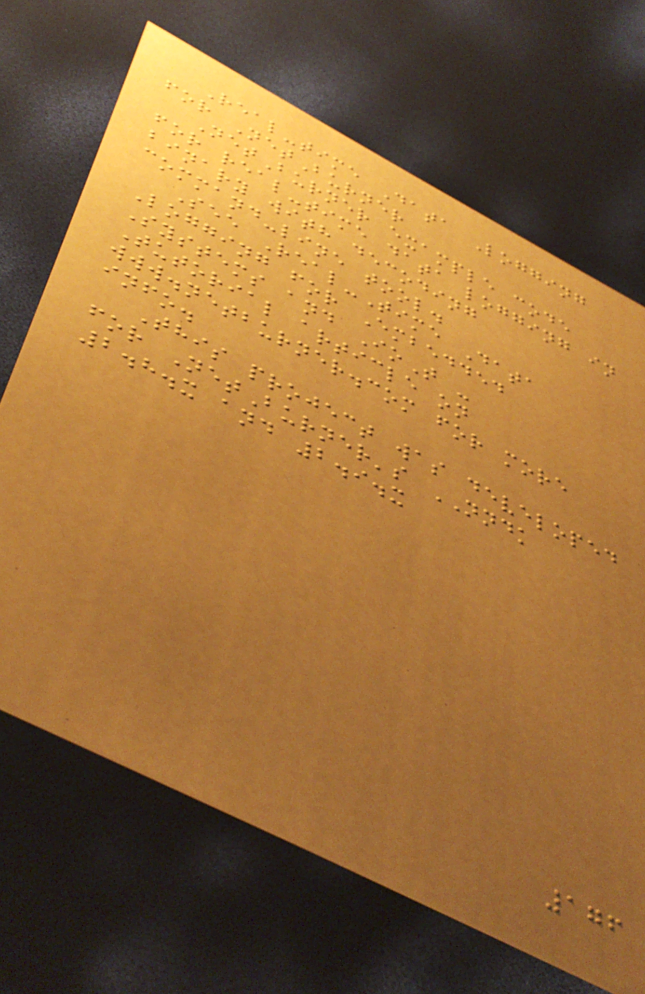Real-time Data Logging
for NetBurner
NetBurner example code
for real-time data logging in
binary with decoding
command-line tool.
See Real-Time Data
Logging for Embedded
Systems and IoT -
Tutorial article on
www.netburner.com for more
info.
This project was developed
for NetBurner's NNDK
2.8.x and 2.9.x
176
